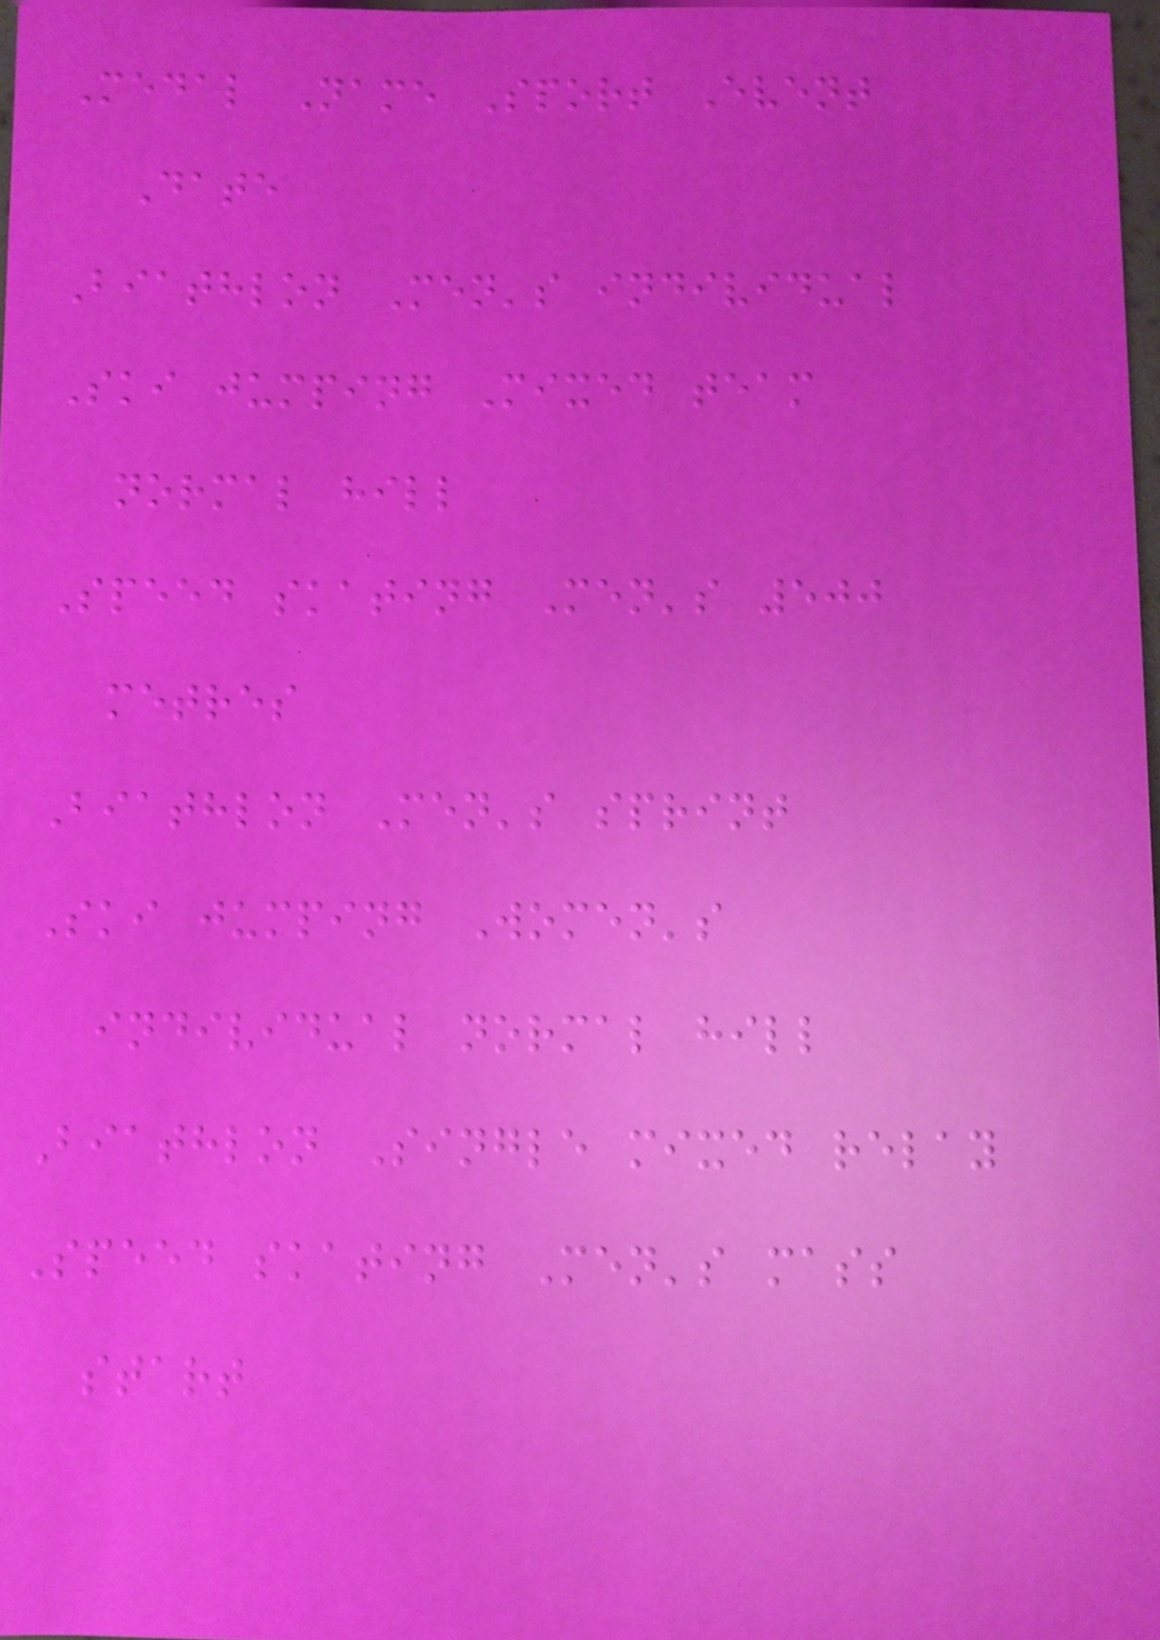Medal Name Sport Event
Date
Biathlon Men's individual
Ski jumping Mixed team
normal hill
Speed skating Men's 500
metres
Biathlon Men's sprint
Ski jumping Women's
individual normal hill
Biathlon Single mixed relay
Speed skating Men's mass
start
